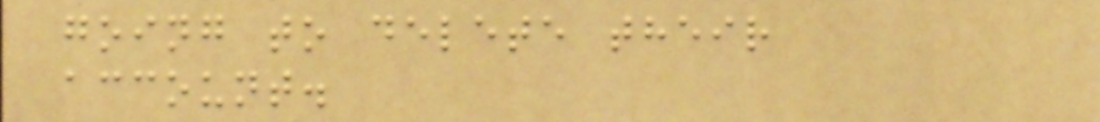going to delete their
account.
